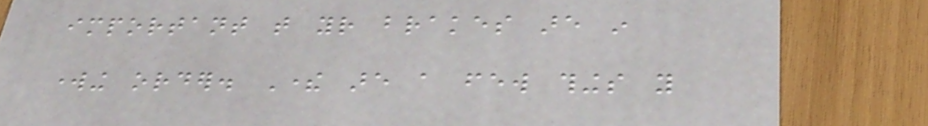important that your brakes are in
working order. There are a few things you
